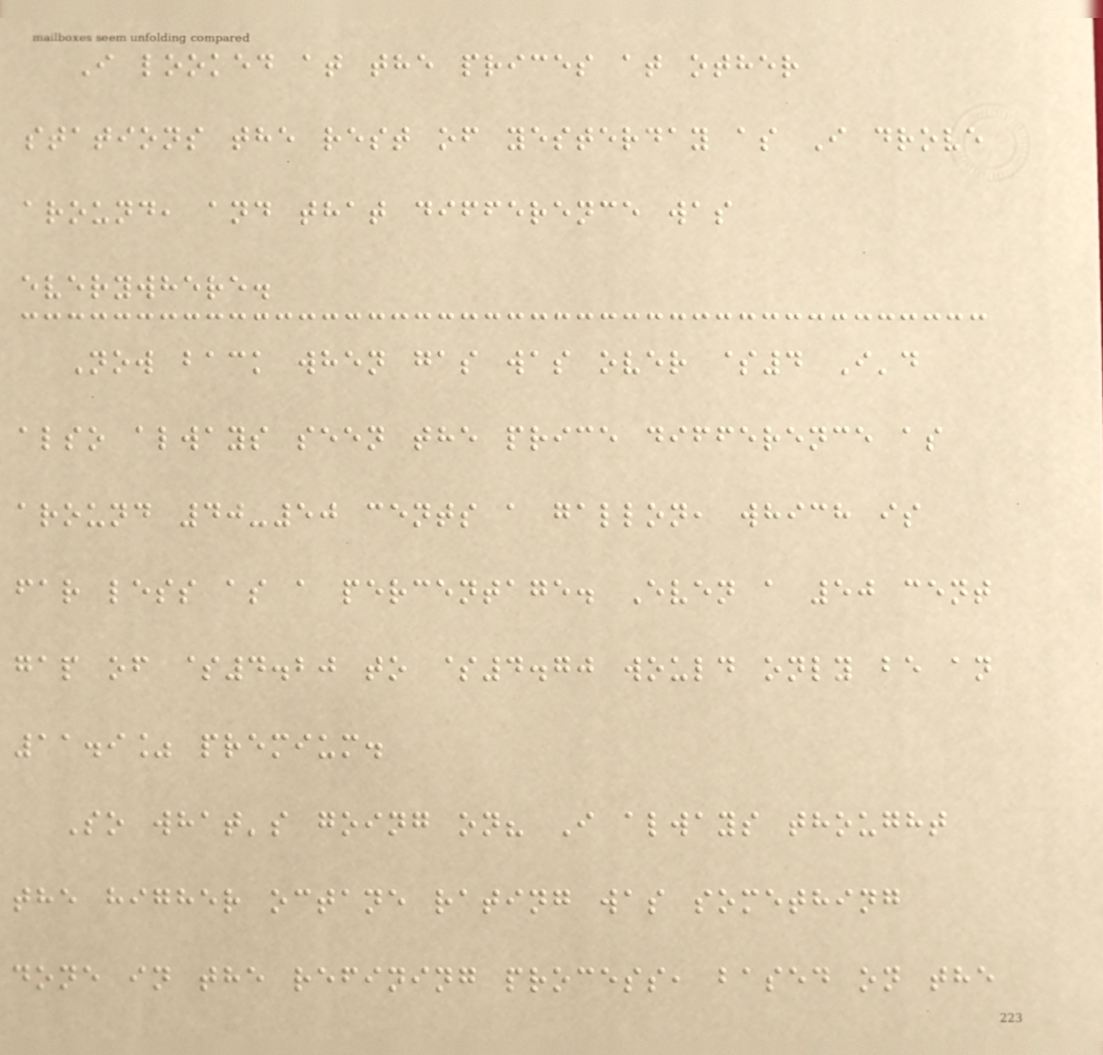I looked at the prices at other
stations the rest of yesterday as I drove
around, and that difference was
everywhere.
Now back when gas was over $4 I'd
also always seen the price difference as
around 40-50 cents a gallon, which is
far less as a percentage. Even a 50 cent
gap of $4.20 to $4.70 would only be an
11.9% premium.
So what's going on? I always thought
the higher octane rating was something
done in the refining process, based on the
